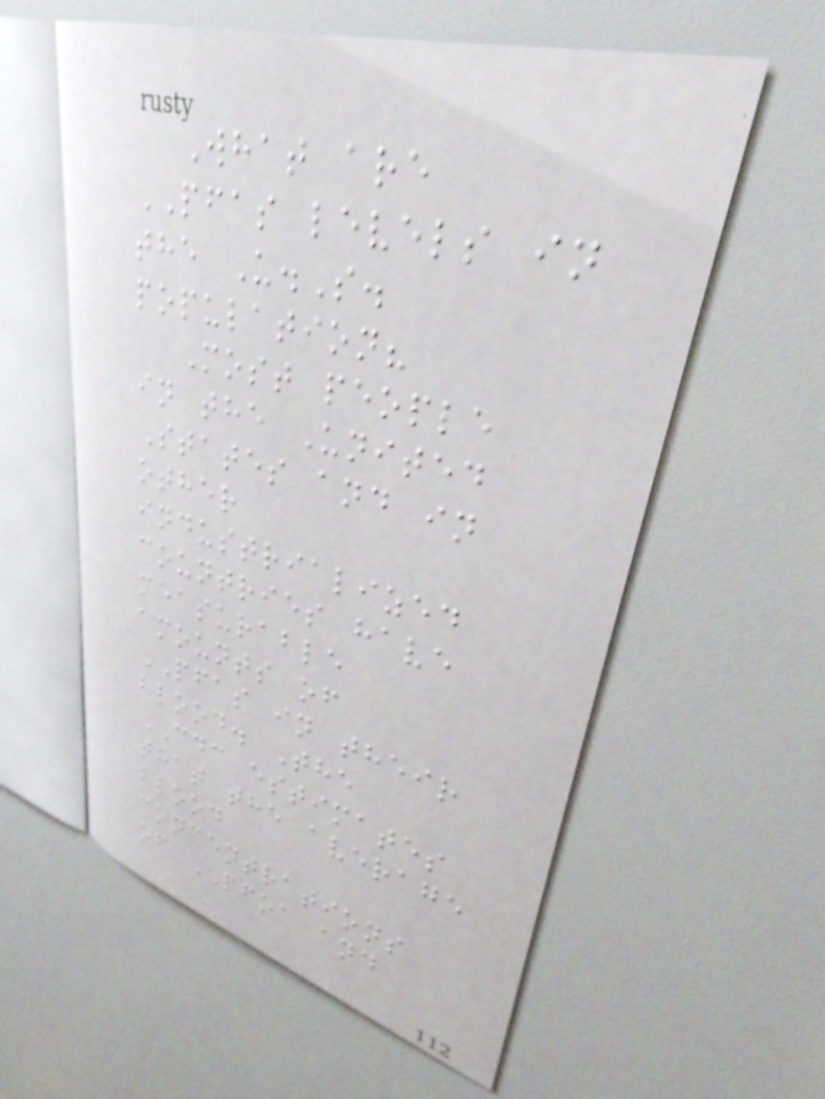What are
PFAS levels in
the U.S.
population?
Most people
in the United
States and in
other
industrialized
countries have
measurable
amounts of
PFAS in their
blood. The
CDC estimates
that the average
blood
concentrations
of PFOA and
